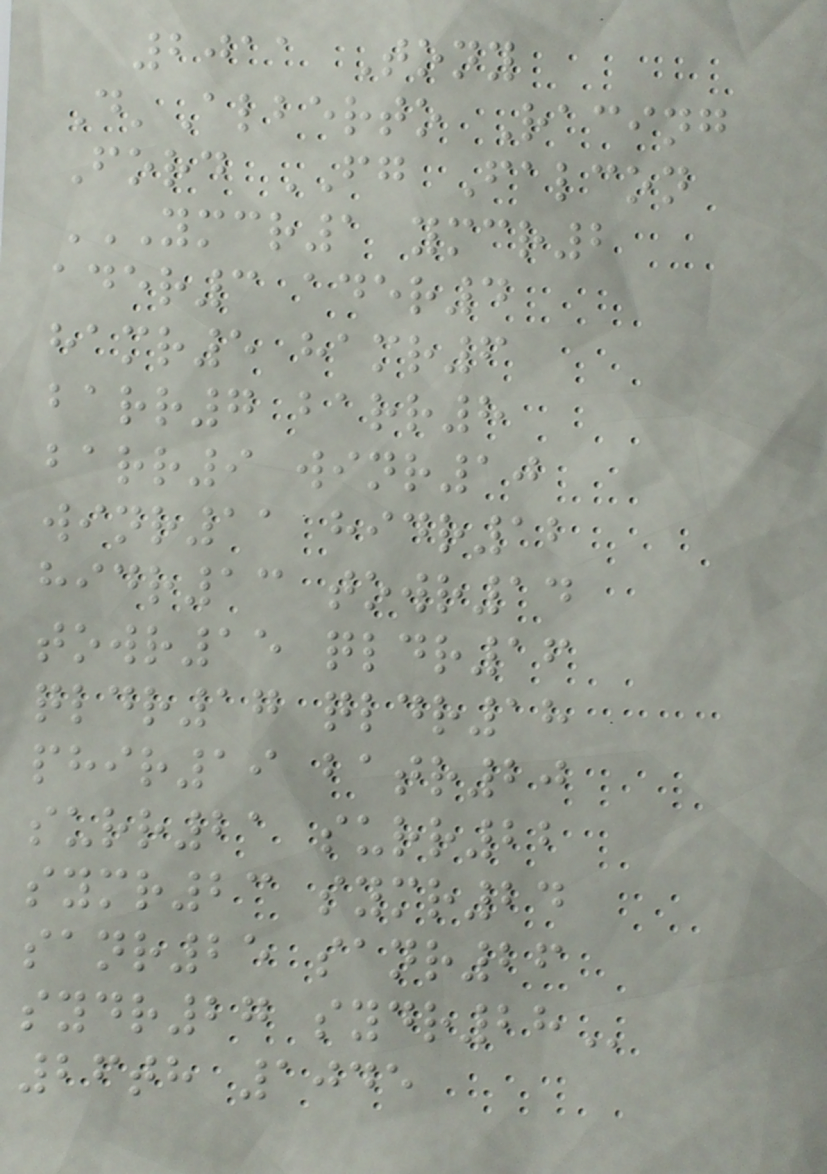2011 Tony
D'Alberto Racing
Ford FG Falcon
YMCR1 YMCR2
ADER3 ADER4
HAMR5 HAMR6
BARR7 BARR8
BARR9 WINR10
WINR11 HIDR12
HIDR13 TOWR14
TOWR15 QLDR16
QLDR17 QLDR18
PHIR19 BATR20
SURR21 SURR22
SYMR23 SYMR24
SANR25 SANR26
SYDR27 SYDR28
26th 1045
